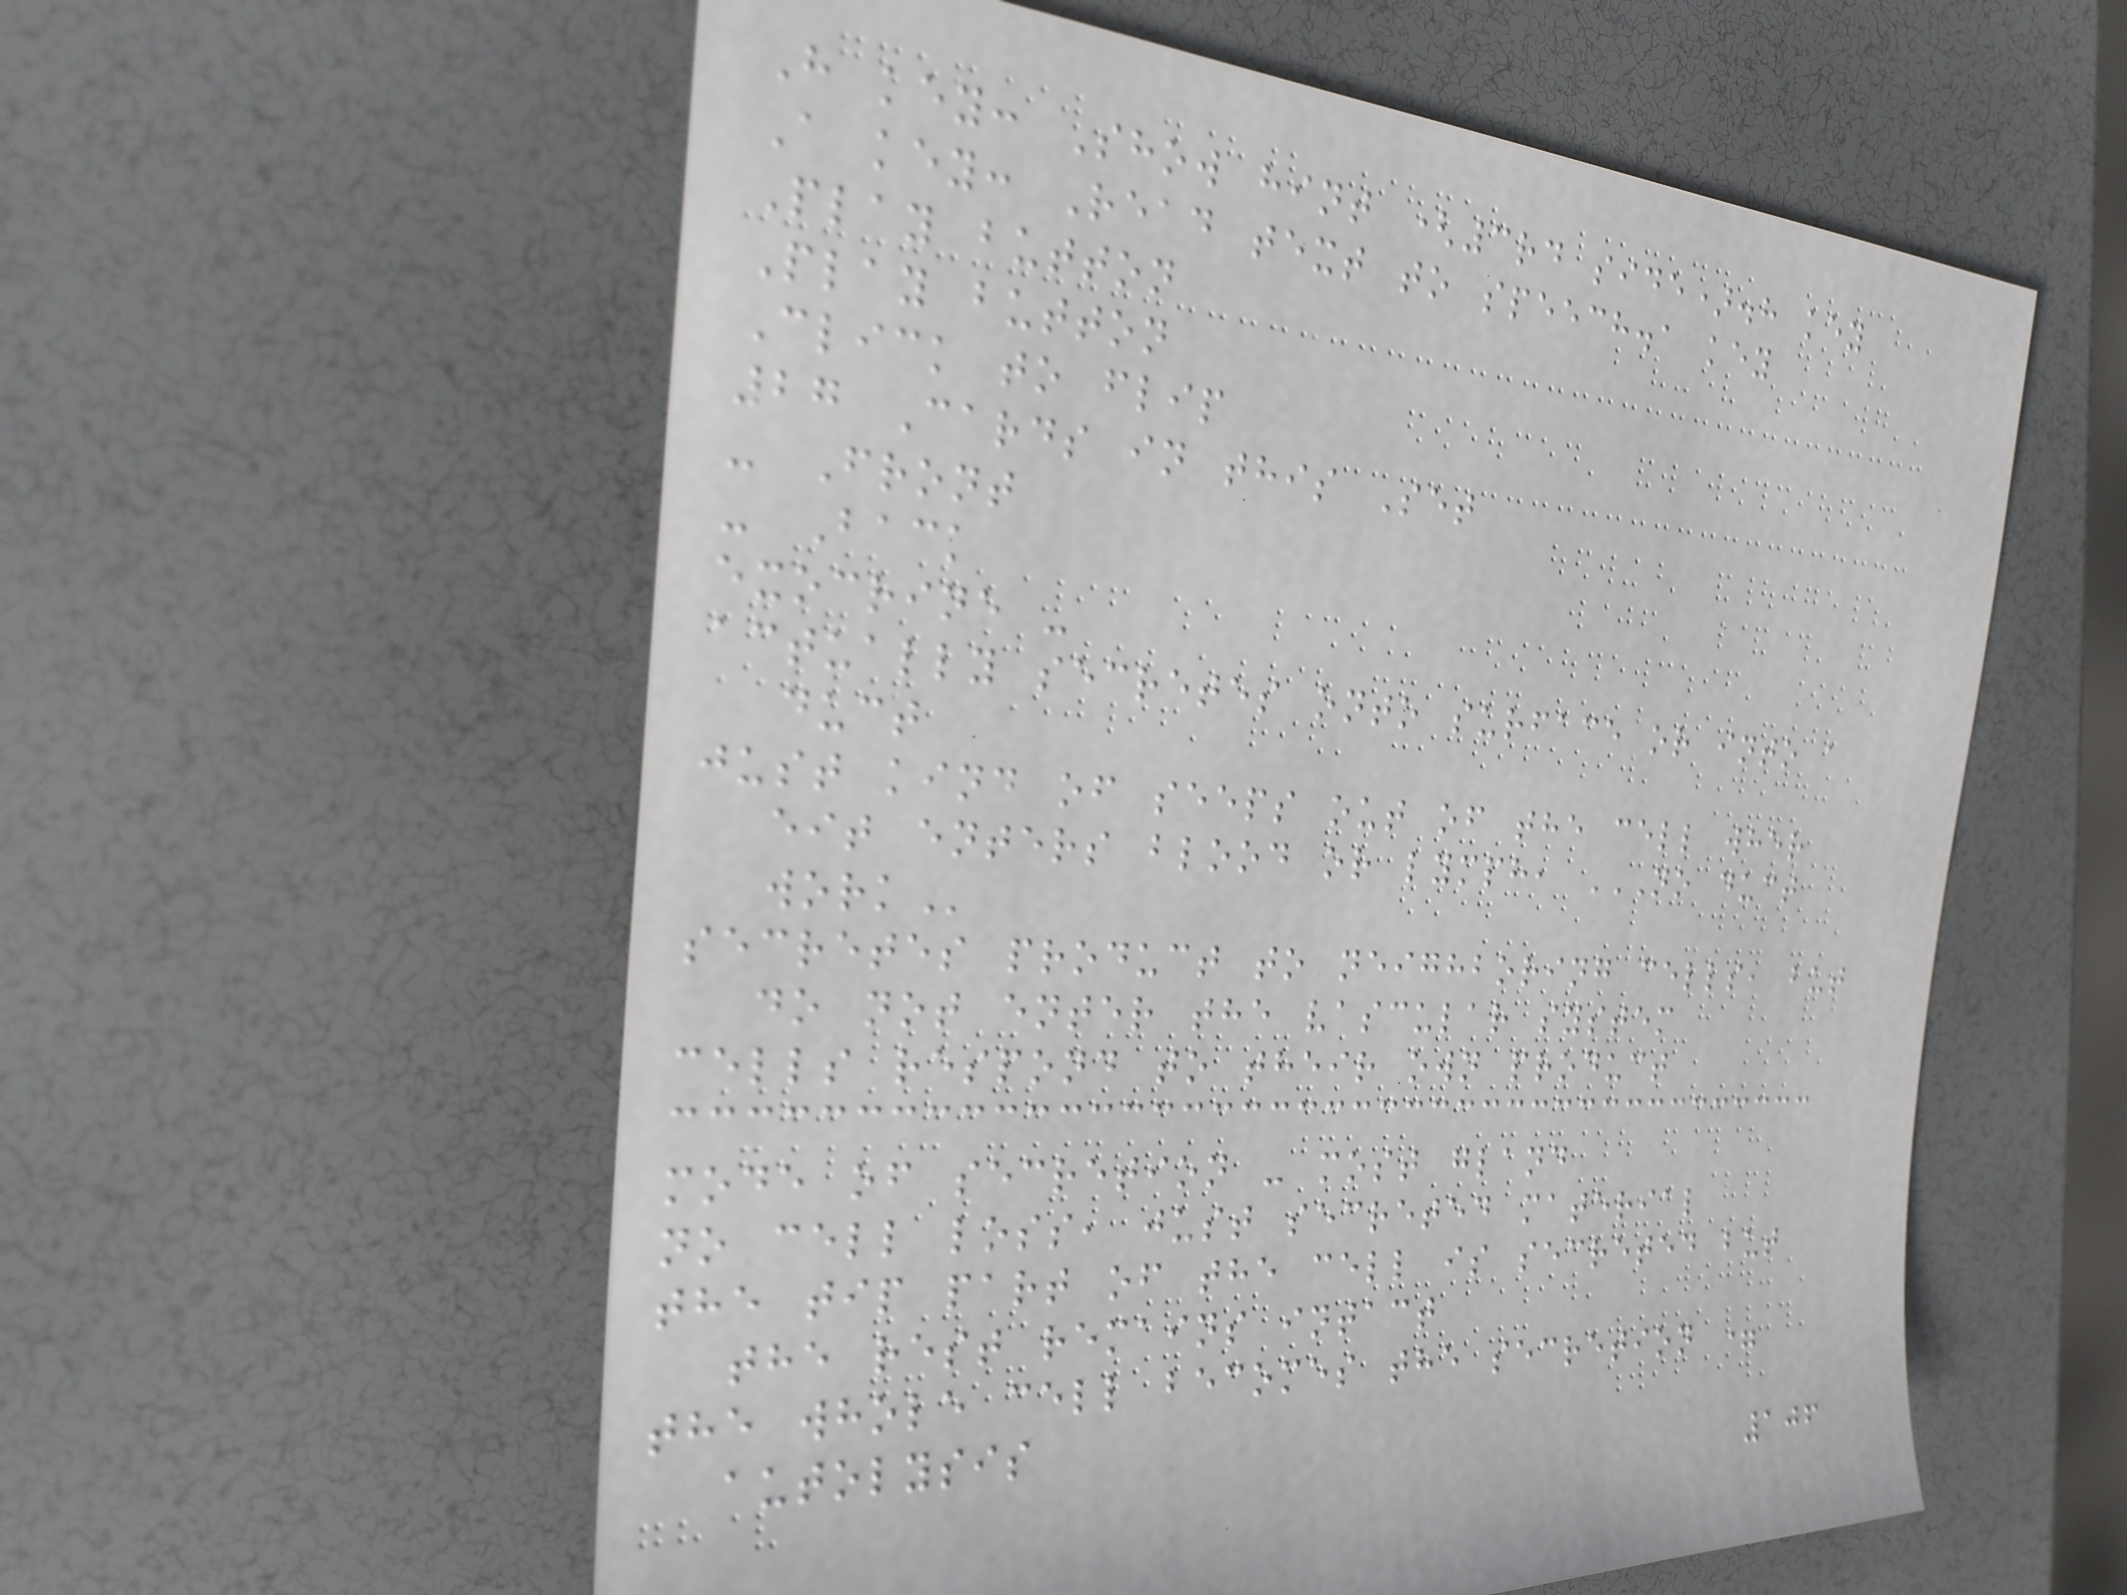H key: Show hint (3rd side).h key
A key: Read text to speech.a key
Play button
Play button
Click to flip
27 Cards in this Set
- Front
- Back
exocrine -
actually secretes onto surface or into a
duct
just kind of seeps out of the cell wher
eit enters blood or lymph, NO DUCT
WORK
secretes product to neighboring cells, but
do not enter the vascular system
cells respond to their own product
mode of secretion - most gland
no cell loss, just secreted material
the tip part of the cell is secreted but
the rest remains intact
the whole cell becomes the secretion =
autolysis
106
